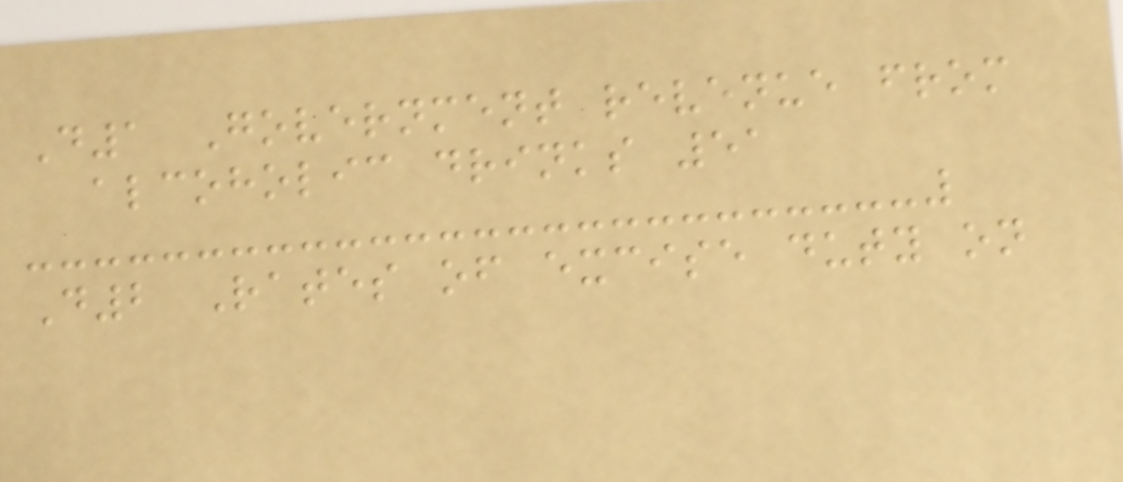D1 Government revenue from
alcoholic drinks 51
D2 Rates of excise duty on
